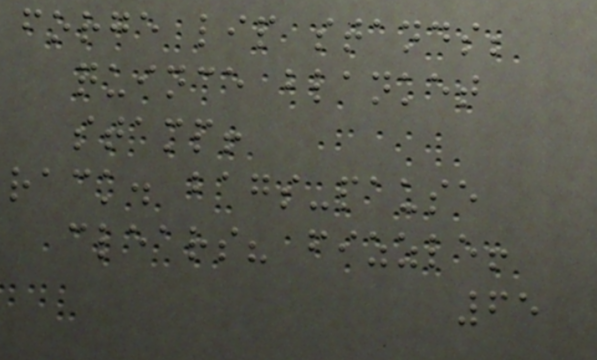forge lip stands;
quince blanket
stamp!
rack. bags-pause
clears? fizzle!
65
